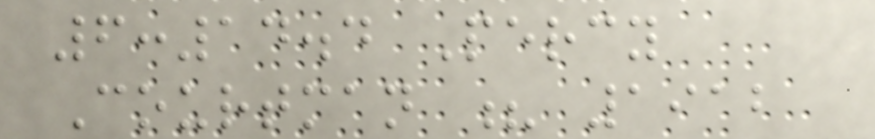6:14.4 Percy
Courtman ? 1912
